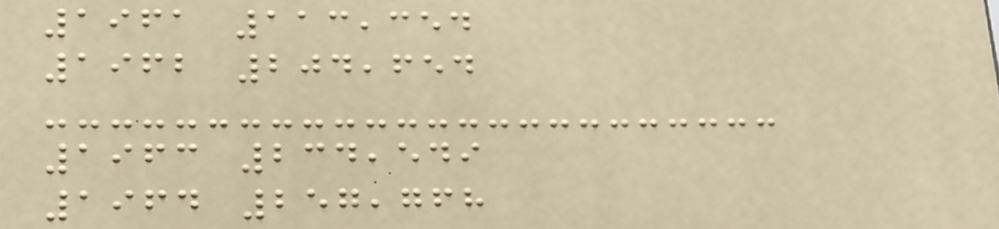1961 113,354
1962 204,654
1963 234,549
1964 257,768
